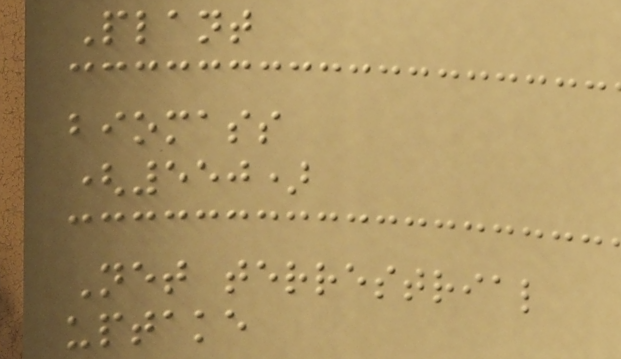Plant
biomass
(550)
Net terrestrial
uptake
